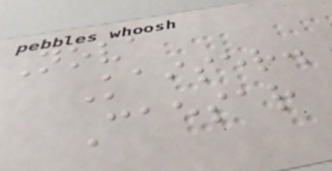Nova
Kaiser.
Caesar
